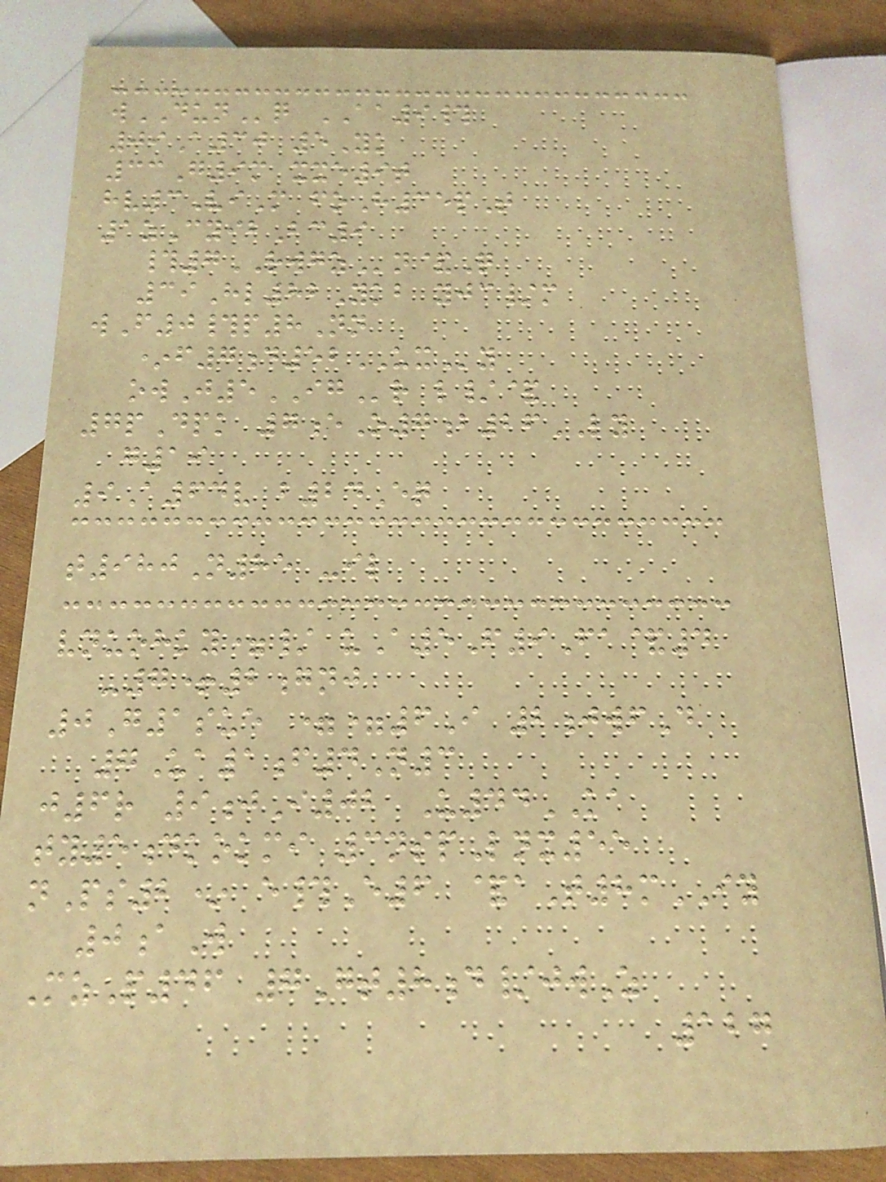wDUNq AA9#
09A30 5Yk
33G9m xxe9t
hv3ViM foH35pT
1zCyibBc9
#7RWGZn&Q
39Hl82Ykb yjc/m
wF0#p8Nn
*f7d52UXy
owJ5IGr l/&
7pDpk 7eO7b26LY
g19
9A64v b24Eq
t980N85 -il
vnuohky=/ uA5F9Fa&4
-7+2gnj
0G1sue ==6I 2jwfD
7Ua1f4N3
j6r 9jI02 U44KA
ty5dkokmi 3nspLnx55
nPs2* e#E6 &aT8mIY
0aW
MzP46 7Gt8d/jwZ
127
